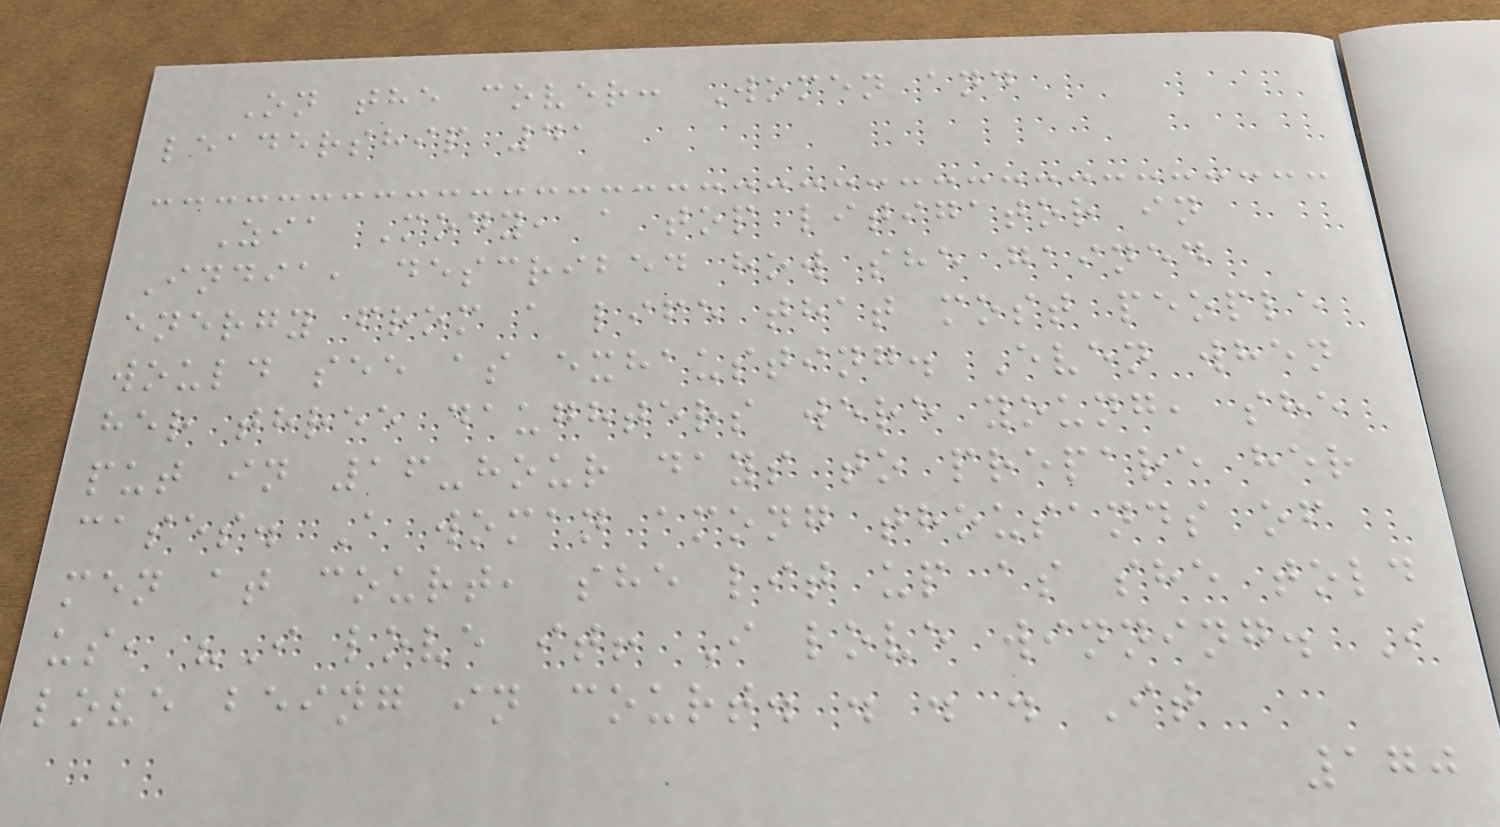On the cover: Women and
leadership 41
Zia Mody, a top litigator in
India, described how she gained
energy from a life that most people
would see as exhausting. Even when
her three daughters were young, she
put in 16-hour days to prepare her
cases. A woman among thousands of
men at court, she lit up as she told
us, "I love it! I love winning. I
love being in court. . . . It
170
